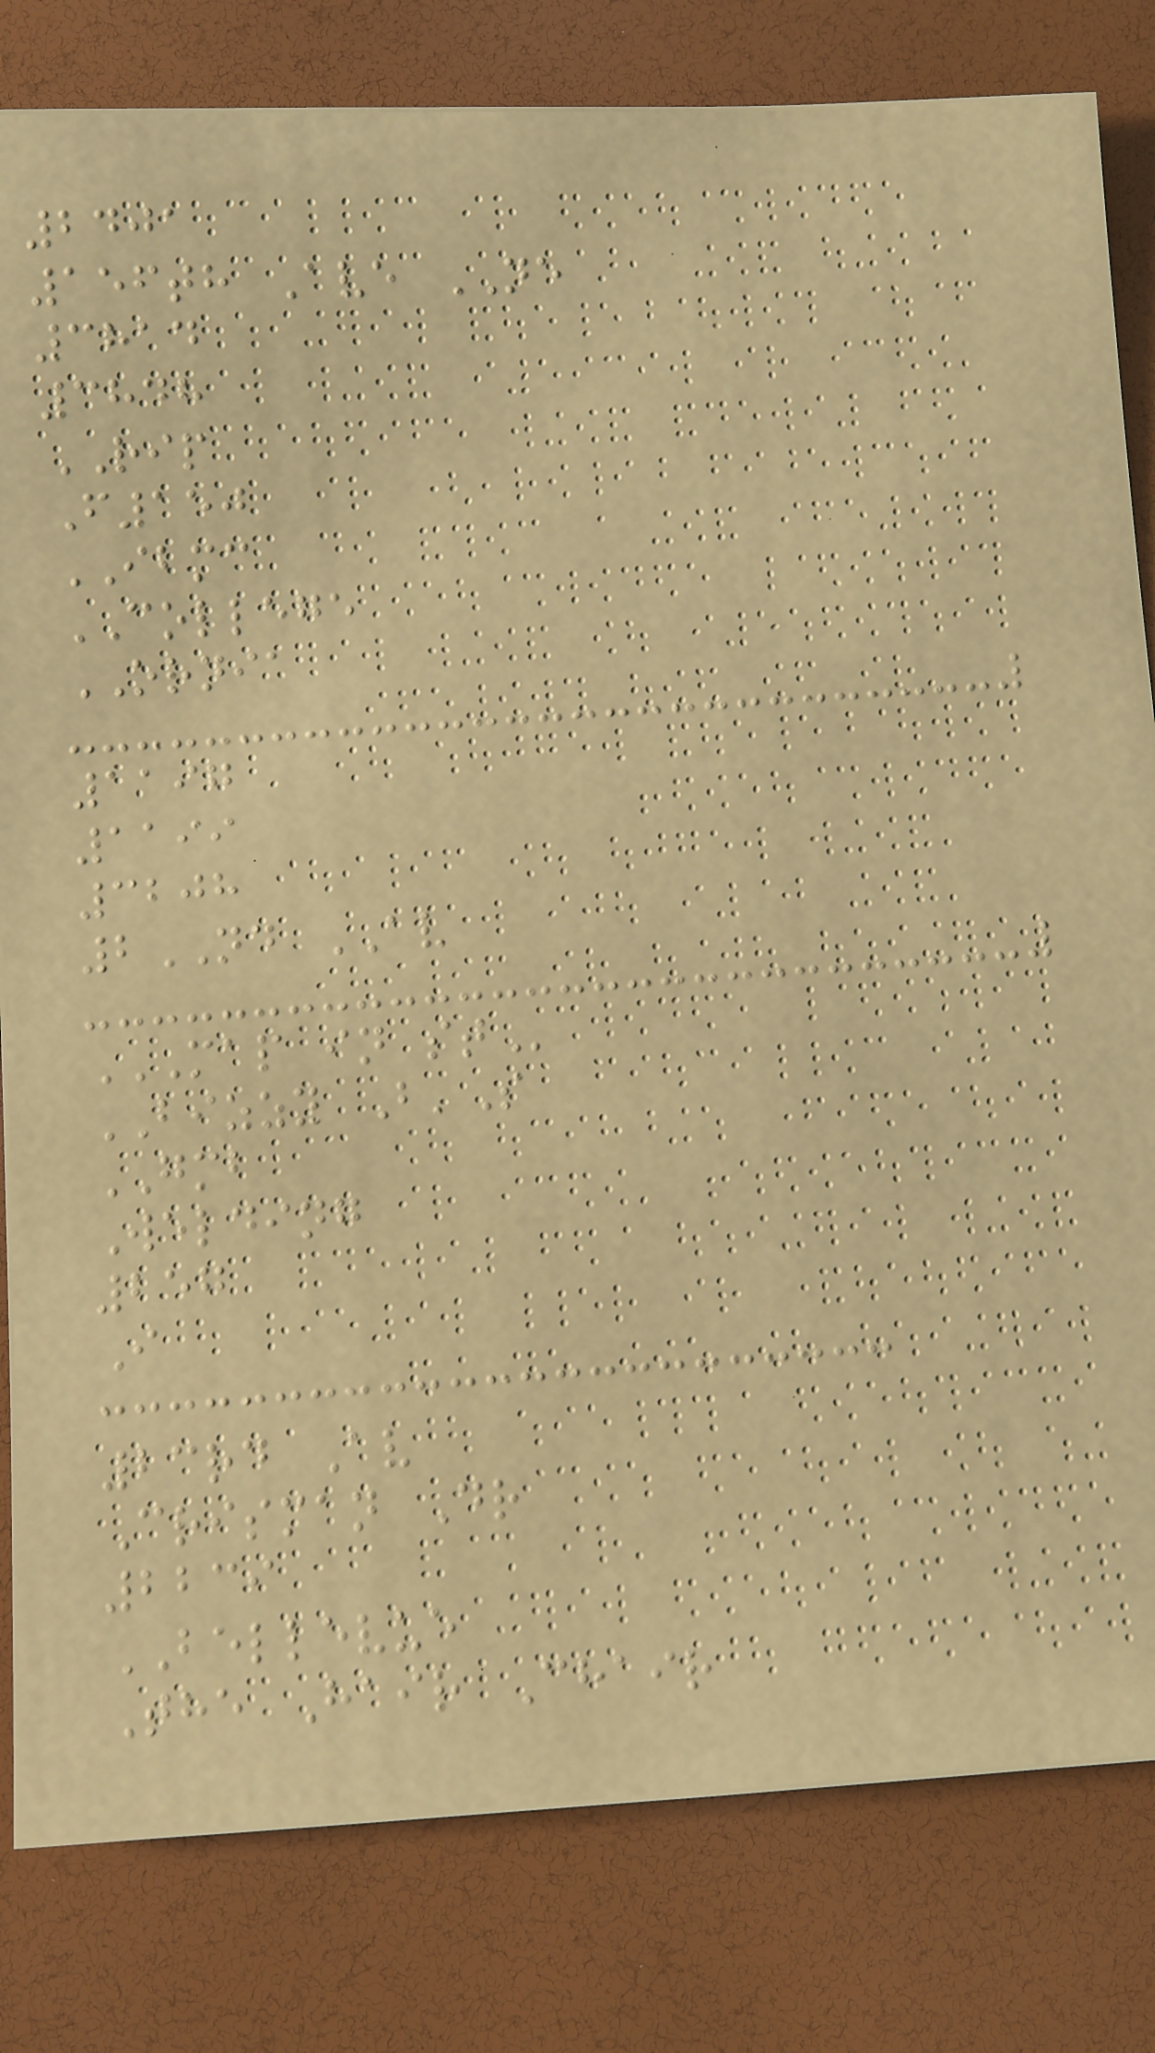2401
156th Ave NE
3814
3848
RIP
F150
IBMC
COLLEGE
ORNIA
1197
1199
3208
2ND AV
MAP IN ST
BIZZY B'S
GMB
Welding
257
I
23rd Av
Crisman Dr
2239
BELLEVUE
The Hair Chair
